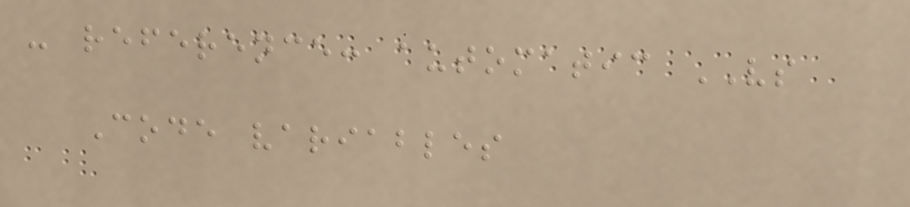- reference: automatic VS
Code variables
